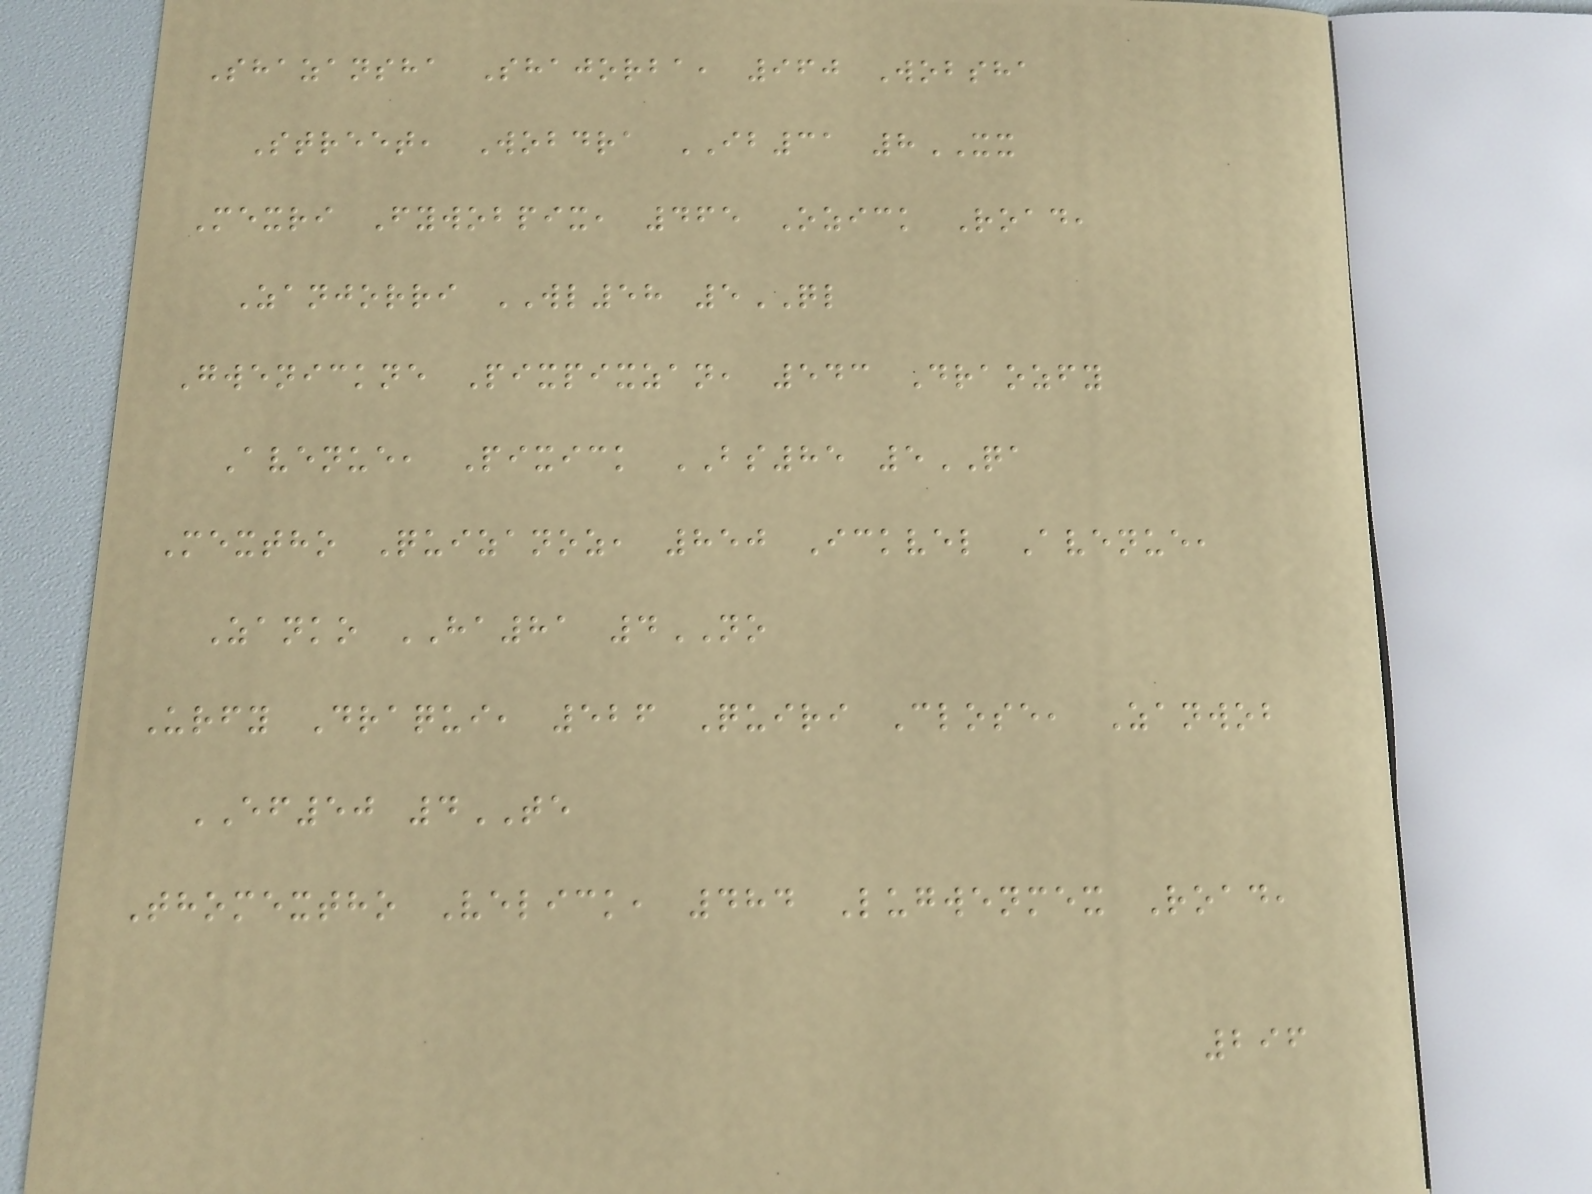Shazansha Shajorba, 960 Wobsha
Street, Wobdra IB31 8XX
Mexri Fywobpix, 465 Ozick Road,
Zanjorri WL58 5QL
Gwenickne Pixpixzan, 543 Draozfy
Avenue, Pixick BS85 5QA
Mextho Quizanoz, 850 Ickvel Avenue,
Zanko HA81 4NO
Urfy Draqui, 526 Quiri Close, Zanwob
EF50 4TE
Thomextho Velick, 484 Lugwenmex Road,
296
